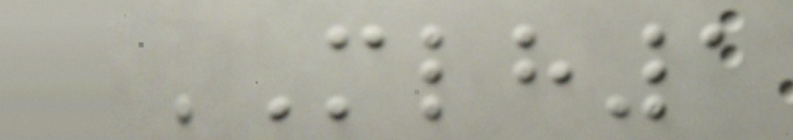MLH1
